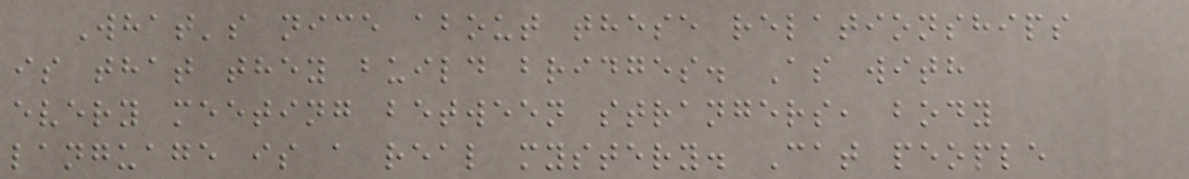What's nice about these relationships
is that they build bridges. As with
every meeting between strangers, body
language is a real mystery. Cat people
